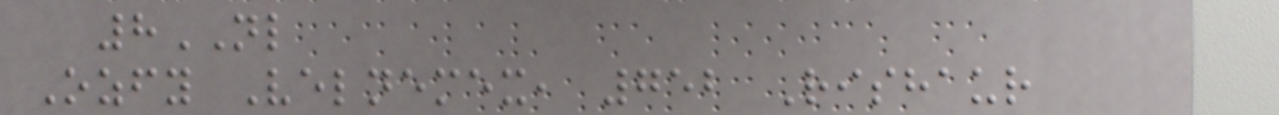8NL
Ozfy Velnemex, 752 Rishaur
